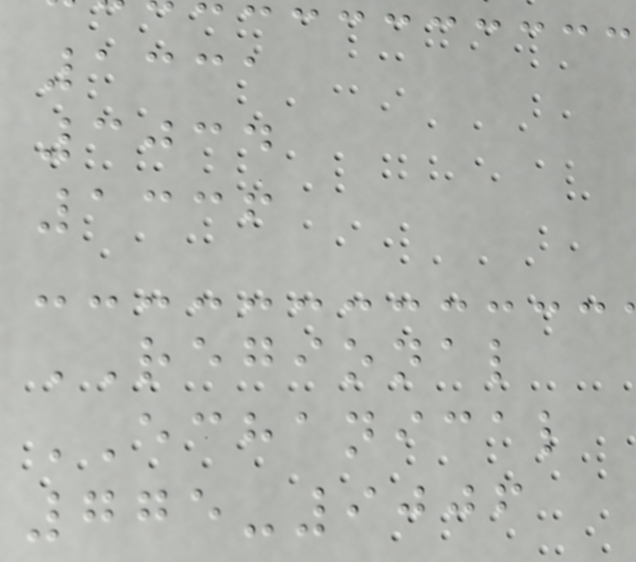1331
3034
1336
REGIONAL
ECHANICAL
775-9006
